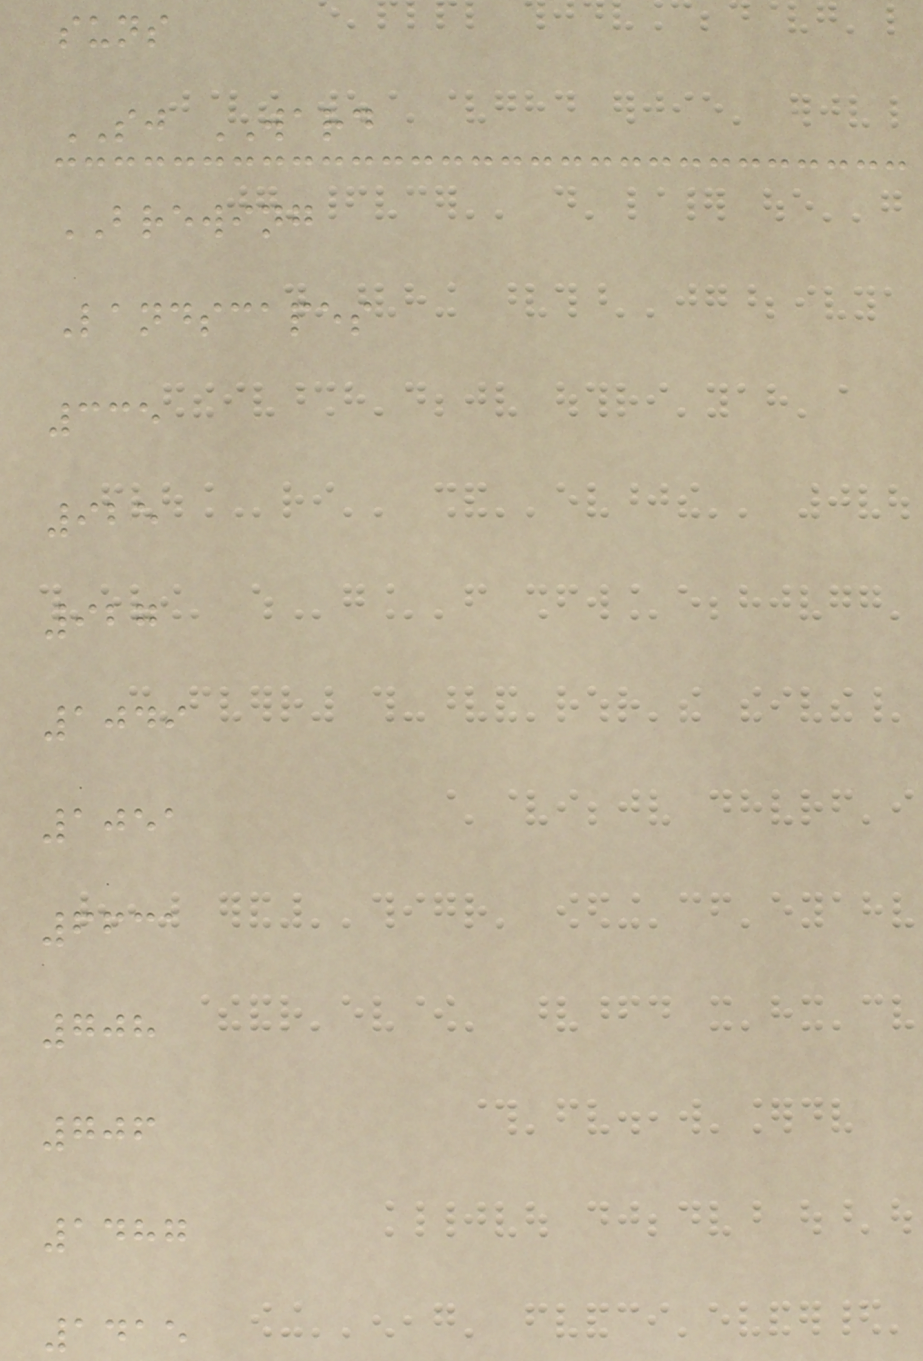suns
SJ WARD
BREWING
Landscapes
335
925
927
1049
1051
6631
708
706
1487
1415
